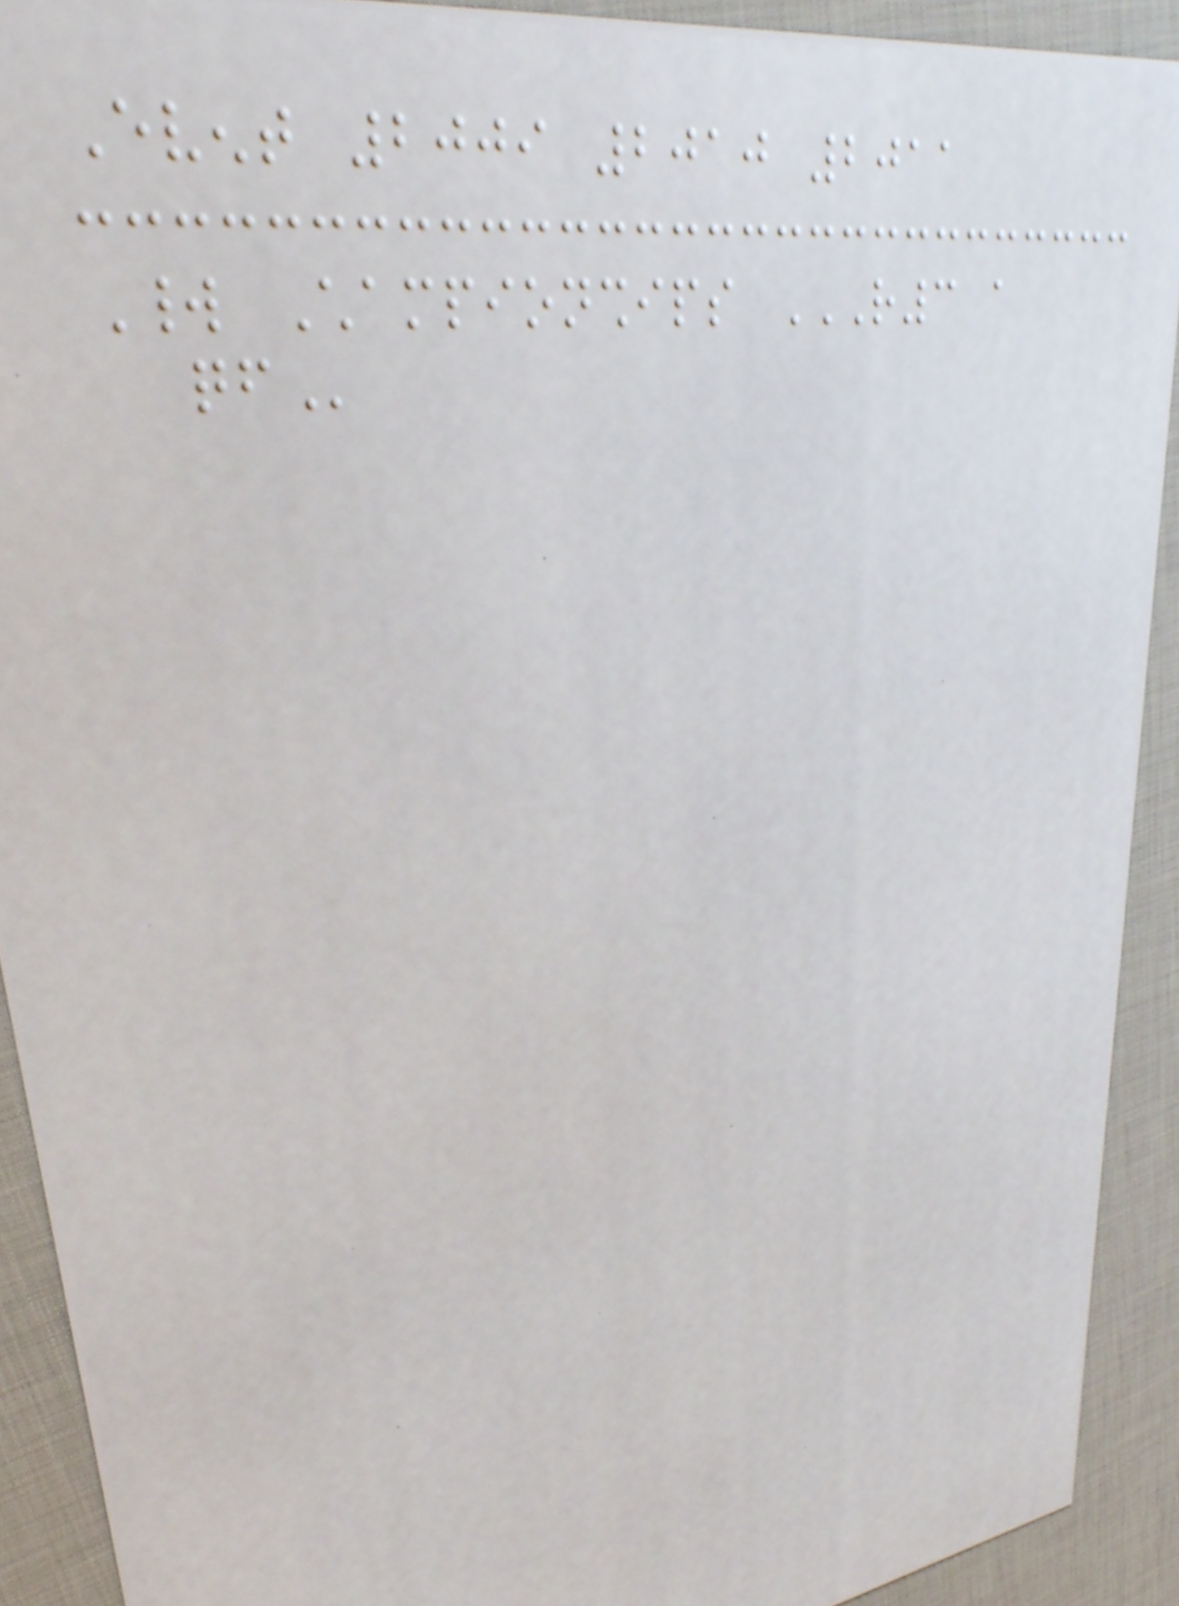Event 2009 2010 2011
World Championships R3 A
QF
